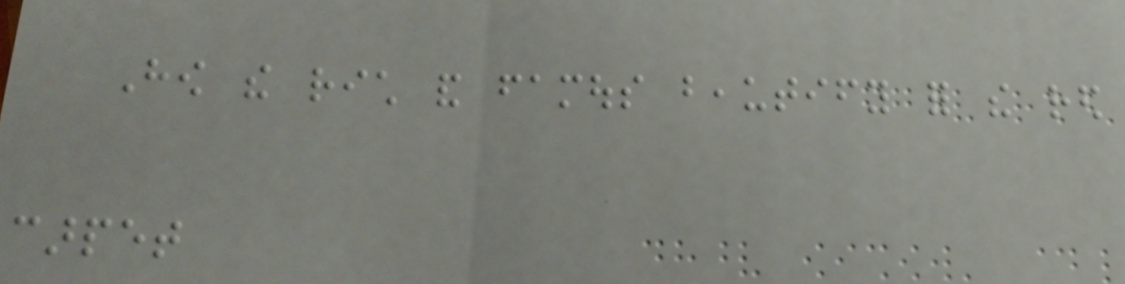How the rich and famous beautify for the red
carpet
